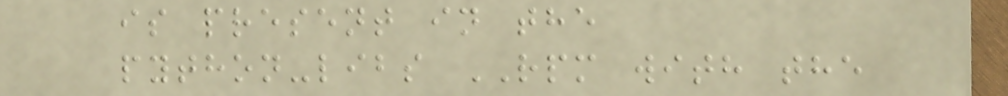is present in the
python-libs RPM with the
